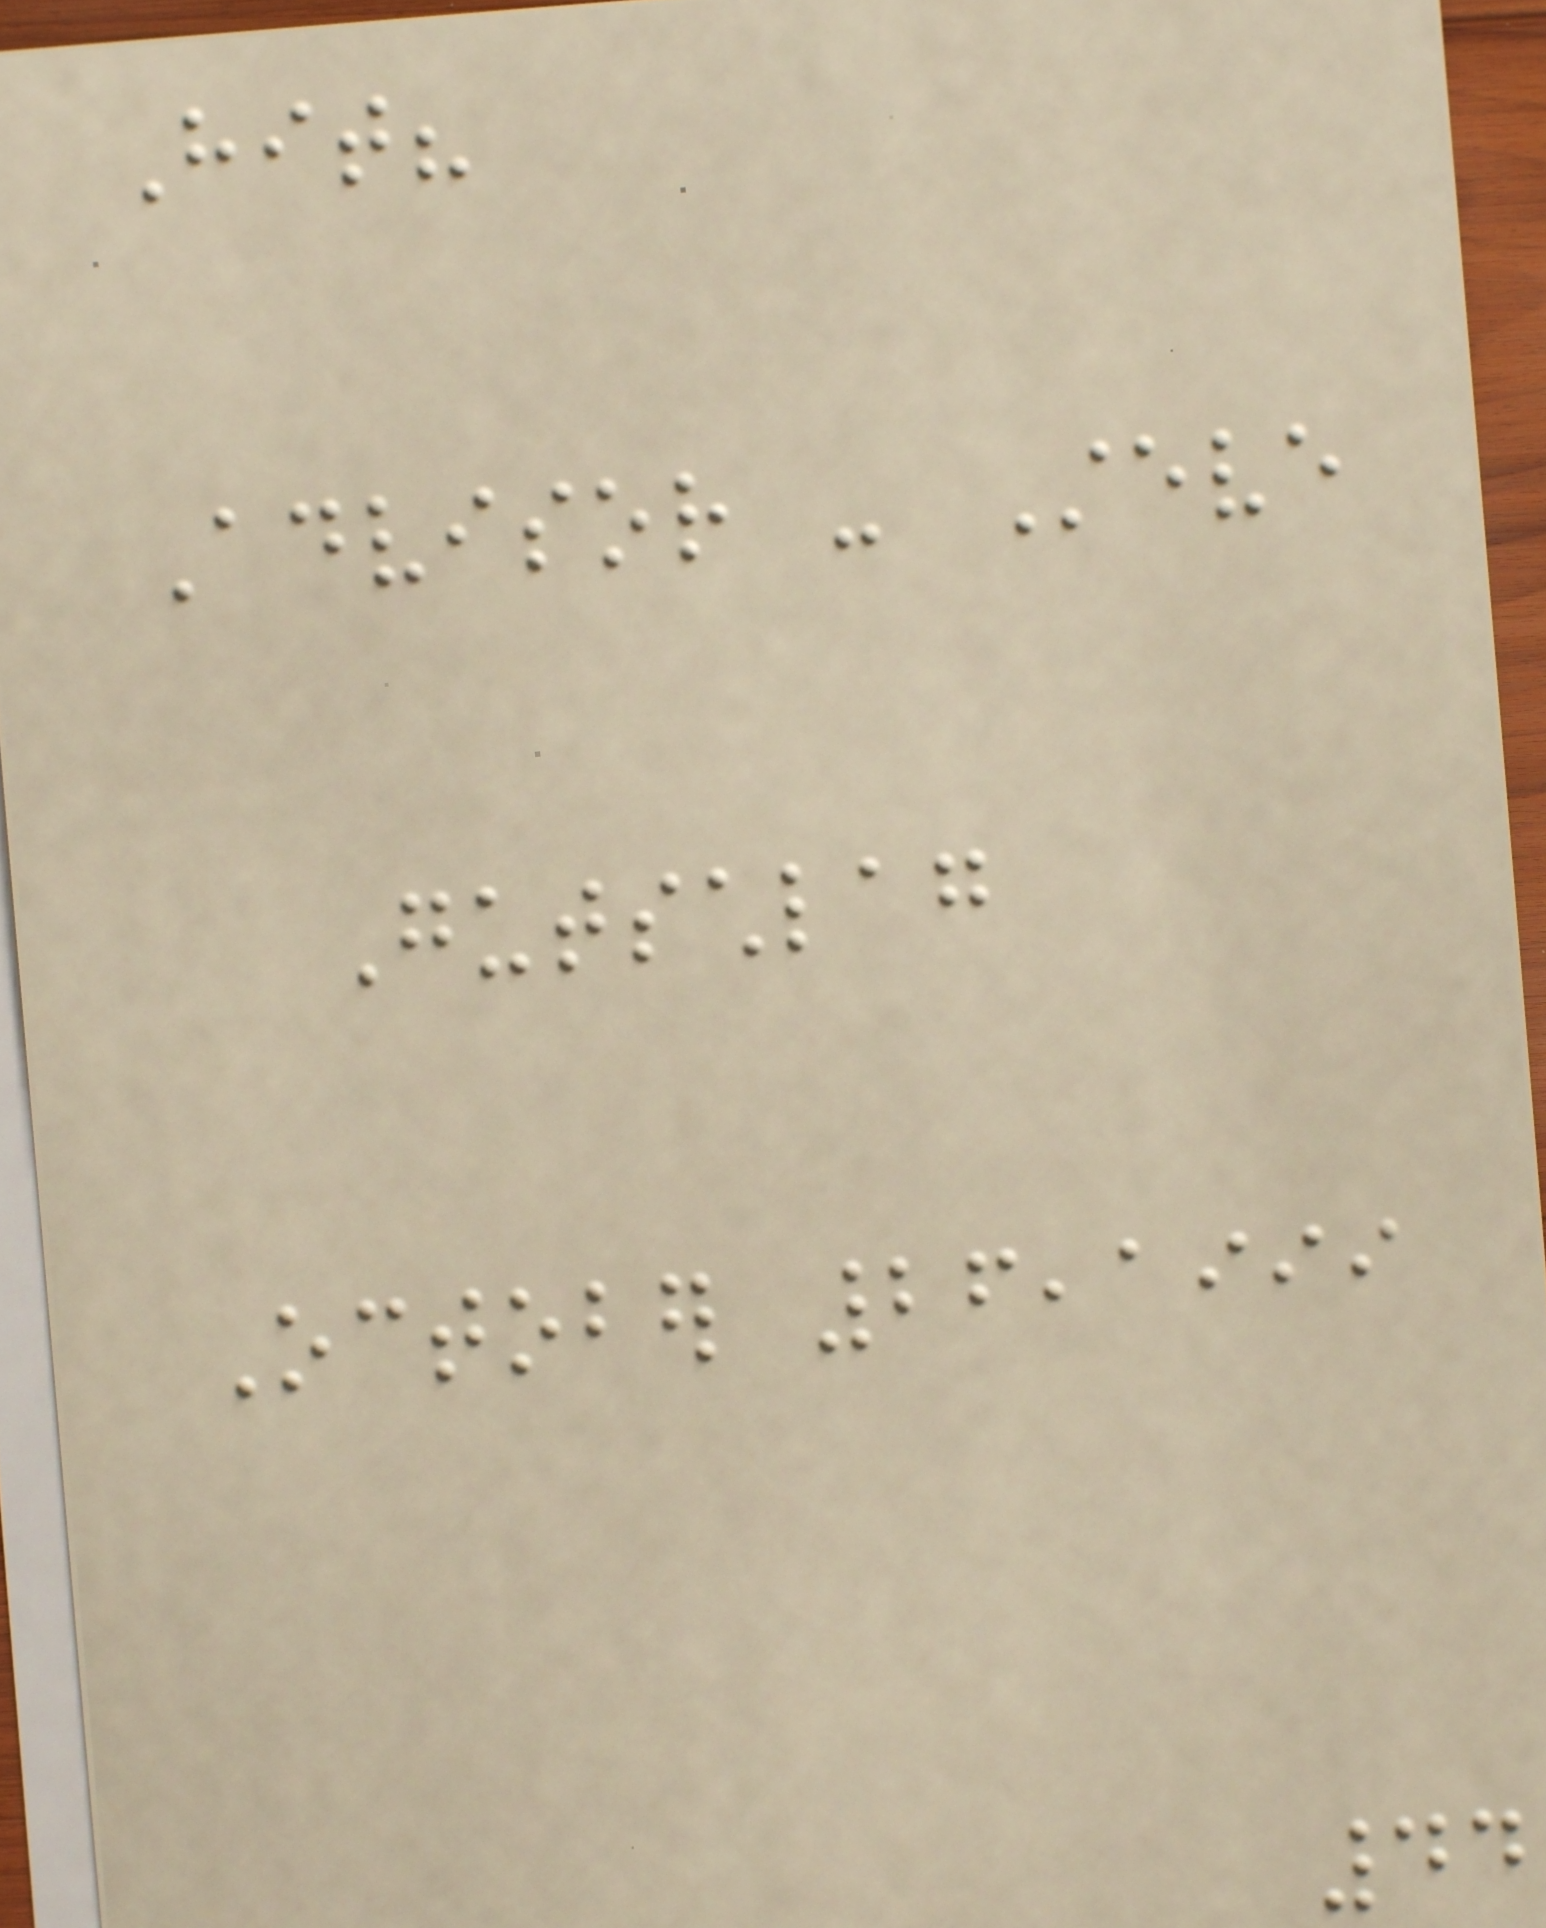Hit?
Advisor - Steve
Gutschlag
October 26,1999
44
